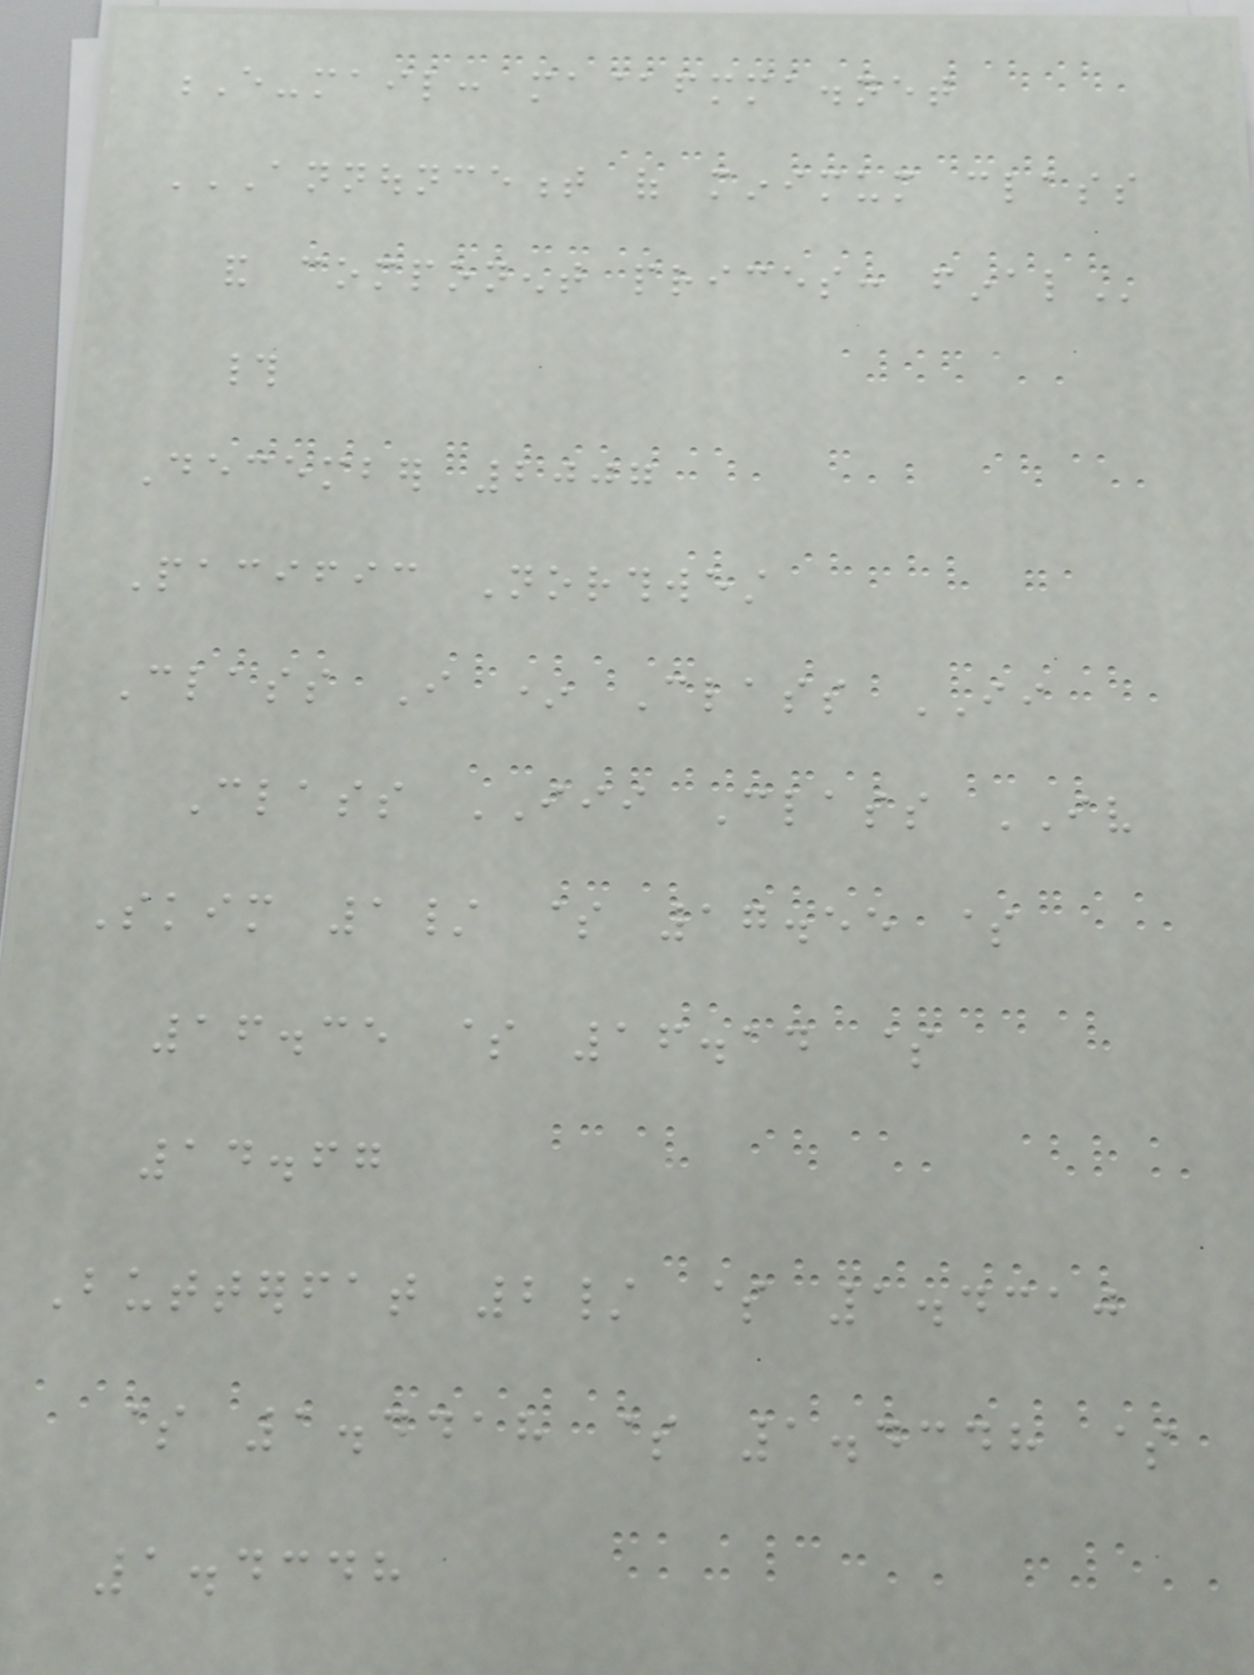E-mail: ma@fmma.net
ANNOUNCEMENT OF MINIMUM CLASS
AND COMPONENT PRICES: FINAL
#
December 2007
Pacific Northwest
Class I * Class II
Class III Class IV
Skim 1/ $ 17.55 $
16.35 $ 16.14 $
14.67
Butterfat 2/ $ 1.4310
$ 1.4418 $ 1.4348 $
1.4348
